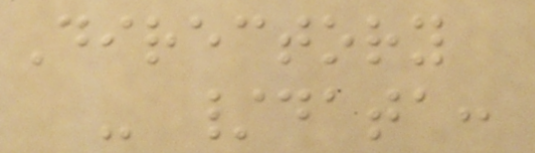Directory
- /data:
